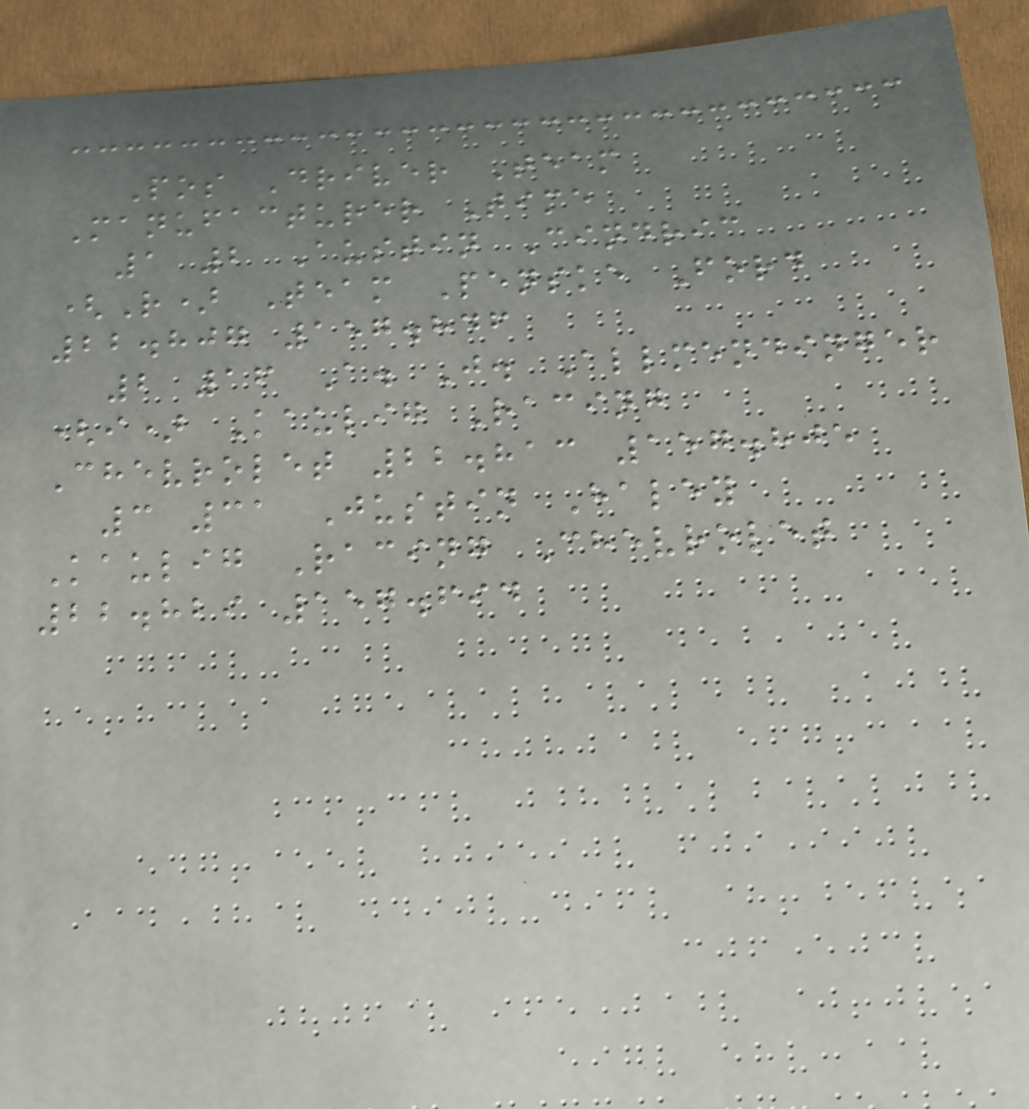Pos Driver Team
Manufacturer Time
1 2 Austin Cindric
(R) Team Penske Ford
22.807 157.846
2 16 A. J. Allmendinger
(i) Kaulig Racing
Chevrolet 22.813 157.805
3 31 Justin Haley
Kaulig Racing Chevrolet
22.829 157.694
